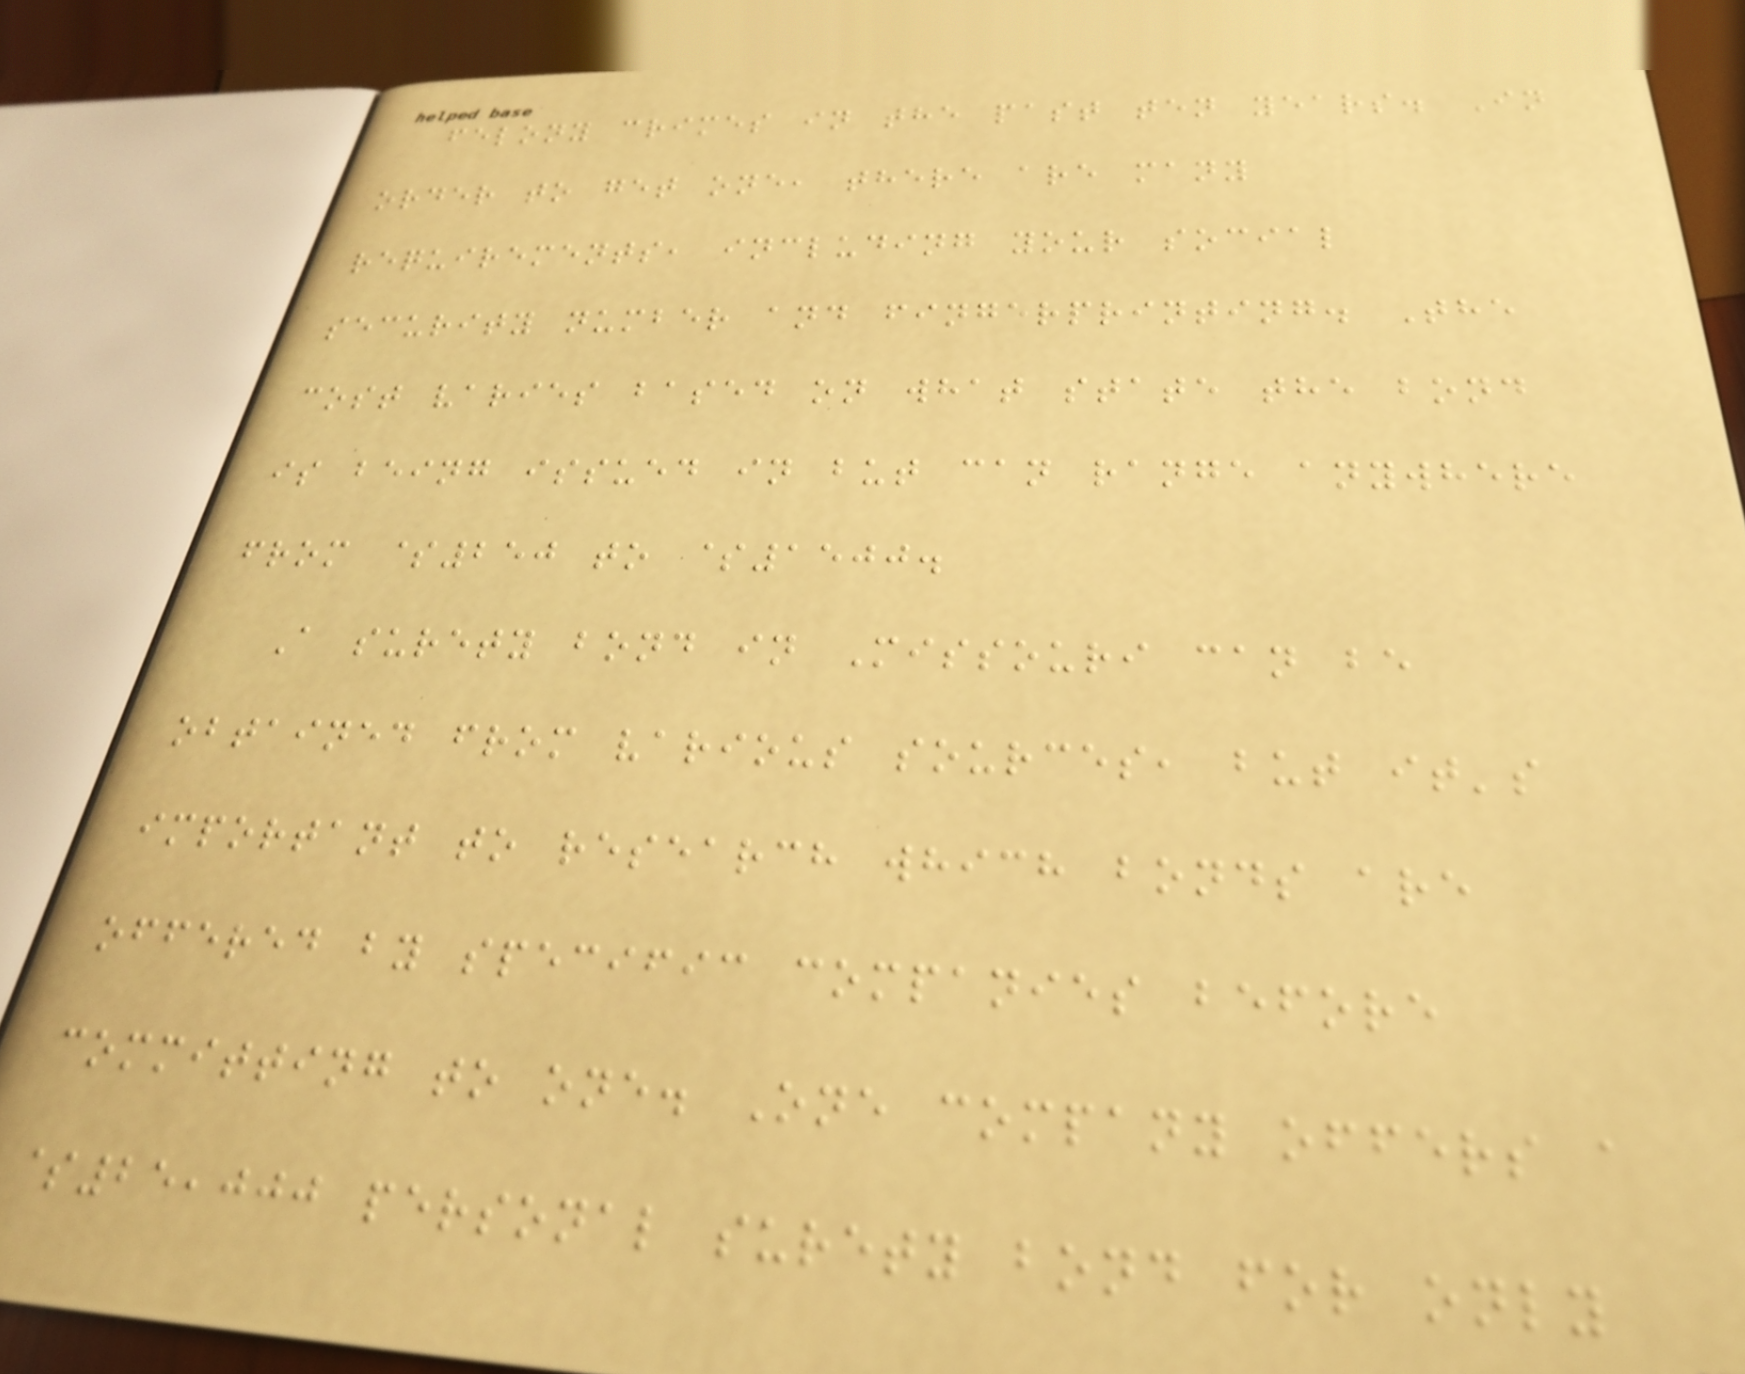felony crimes in the past ten years. In
order to get one, there are many
requirements, including your social
security number and fingerprinting. The
cost varies based on what state the bond
is being issued in but can range anywhere
from $250 to $1500.
A surety bond in Missouri can be
obtained from various sources, but it's
important to research which bonds are
offered by specific companies before
committing to one. One company offers a
$25,000 personal surety bond for only
